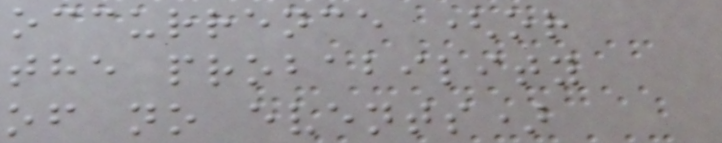occurrence (or
the probability
of no events)
